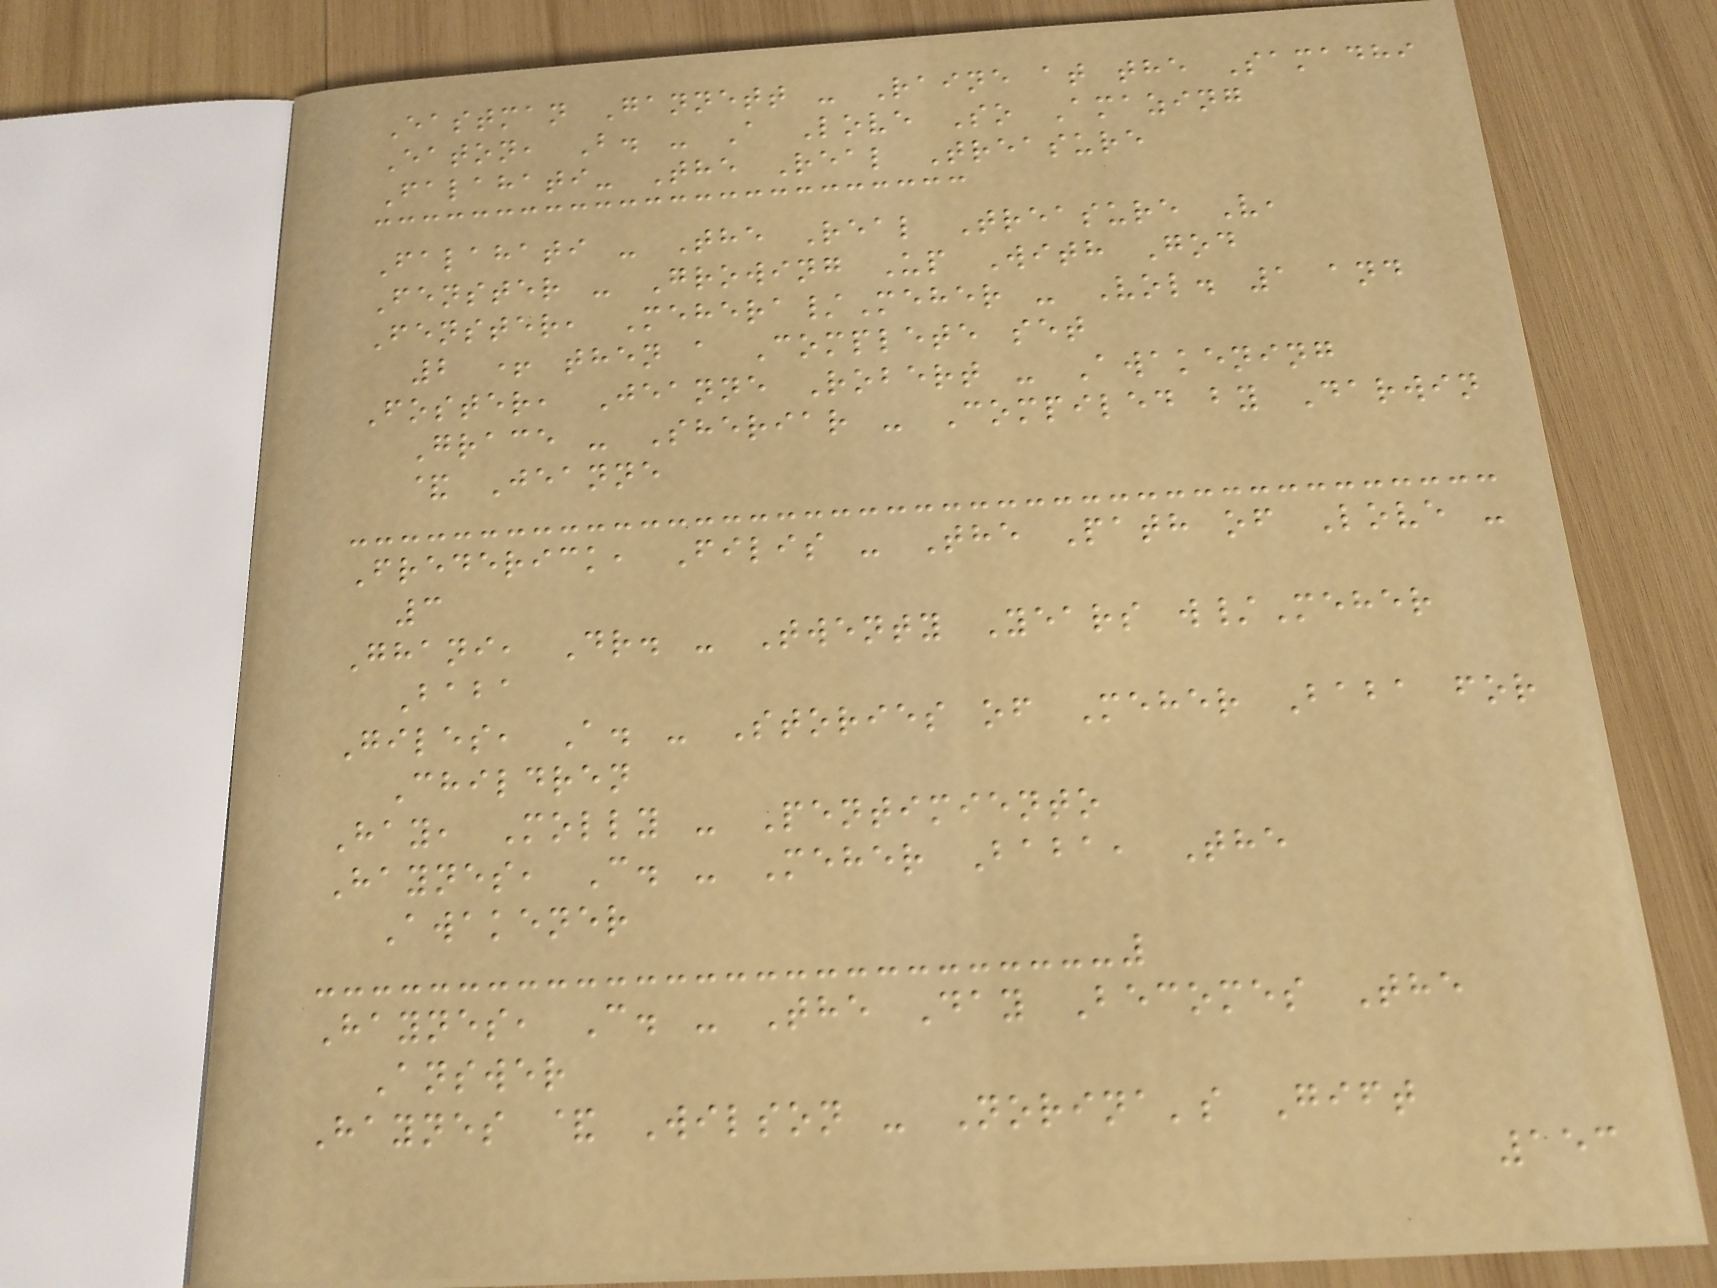Eastman Gannett - Raine at the Samadhi
Eaton, B. - A Love So Amazing
Falahati- The Real Treasure
Falahati - The Real Treasure V,
Fenster - Growing Up With God
Fenster, Mehera/Meher - Vol. 1 and
2 + then a Complete set
Foster, Jeanne Robert - Awakening
Grace - Sheriar - Compiled by Darwin
& Jeanne
Frederick, Filis - The Path of Love -
3
Ghani, Dr. - Twenty Years w/Meher
Baba
Giles, A. - Stories of Meher Baba for
Children
Hay, Molly - Pentimiento
Haynes, C. - Meher Baba, The
Awakener
Haynes, C. - The Day Becomes The
Answer
Haynes & Wilson - Norina's Gift
153
